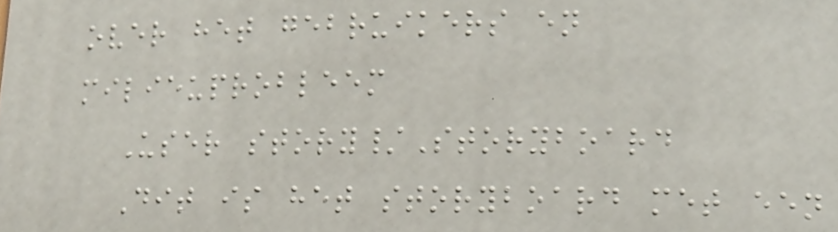over het gebruikers en
milieuprobleem
User story/Storyboard
Dit is het storyboard met een
